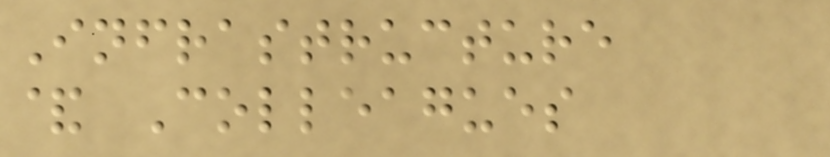Infrastructure
& Colleagues
